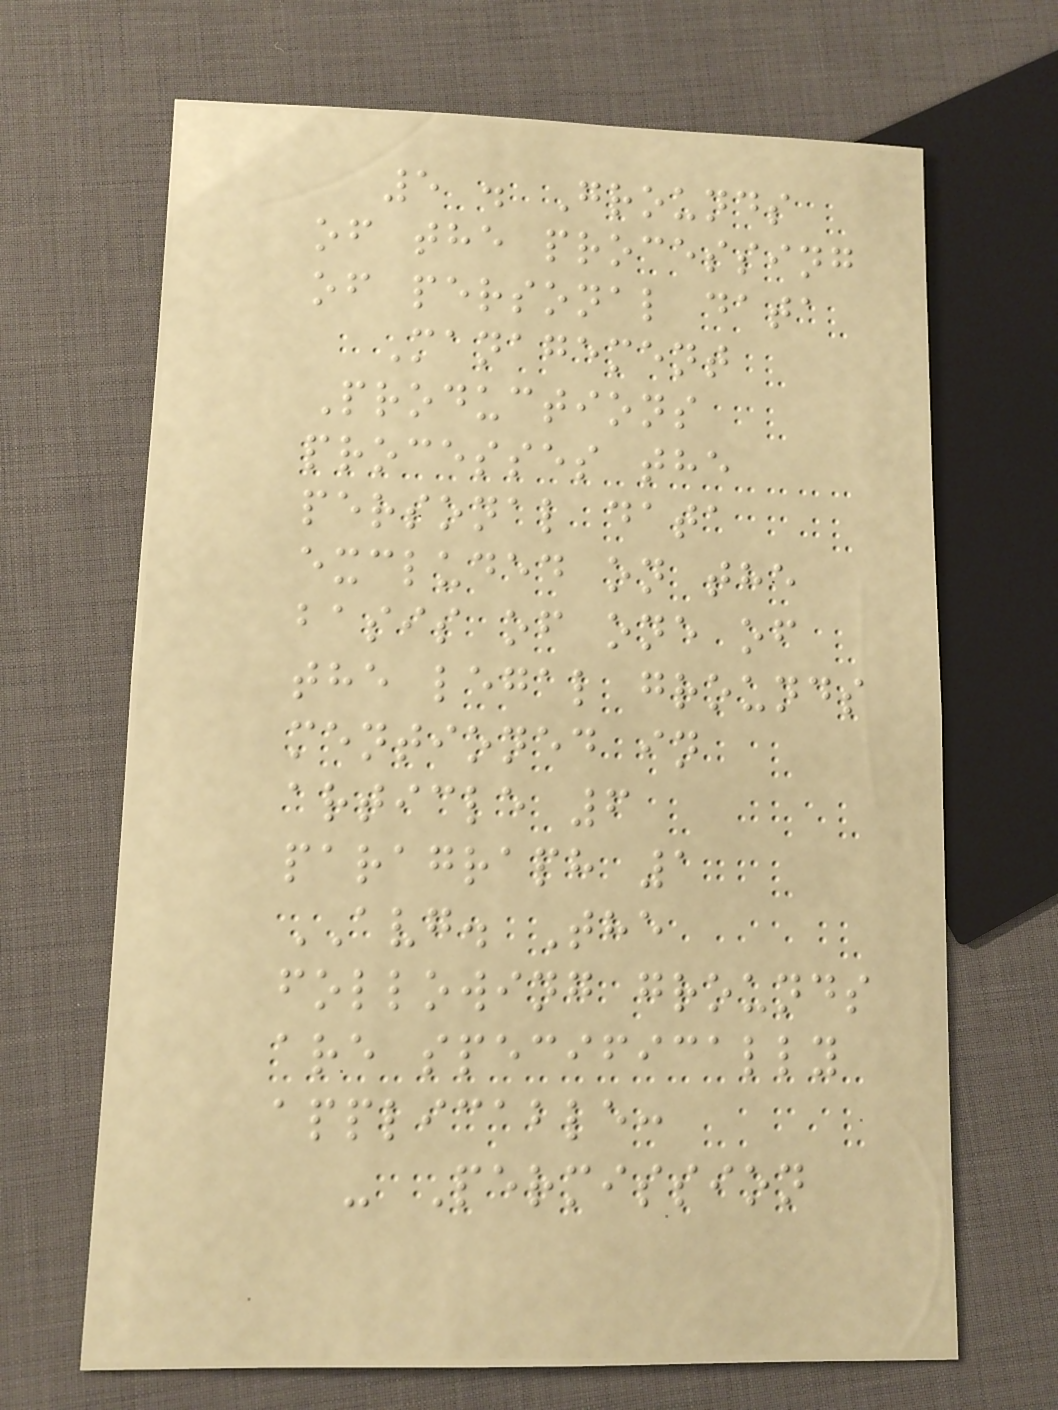5 . Grounds
of the processing
of personal data
Management
Productions
processes the
personal data
excluded on the
basis of one of
the legal grounds
mentioned in
article 6
paragraph 1
AVG. The
following grounds
are specifically
applicable:
- Permission
